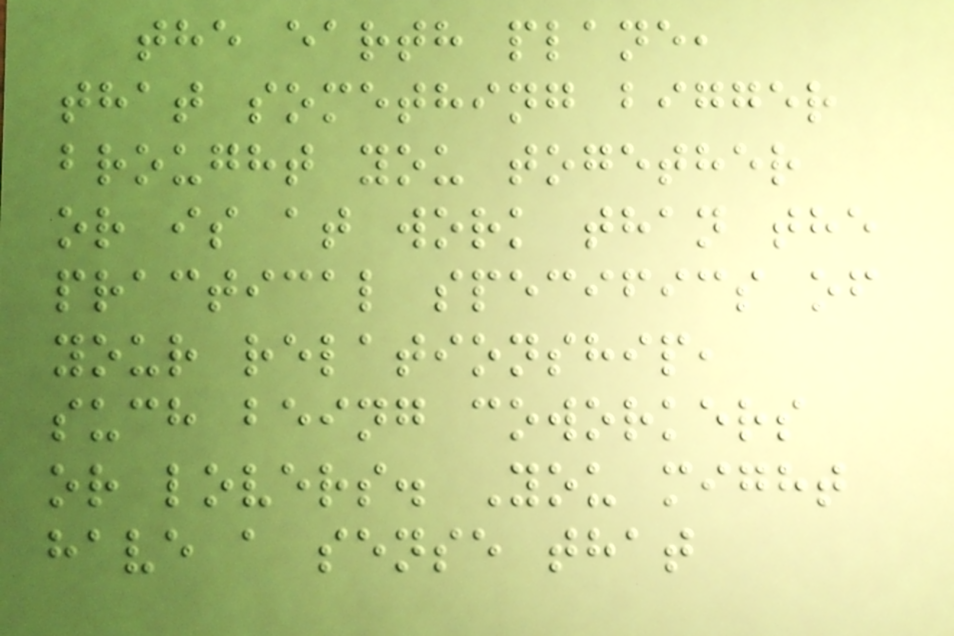the earth plane,
that something bigger
brought you together
or is at work than the
practical specifics of
your relationship,
such being coworkers
or lovers. You might
have a sense that
